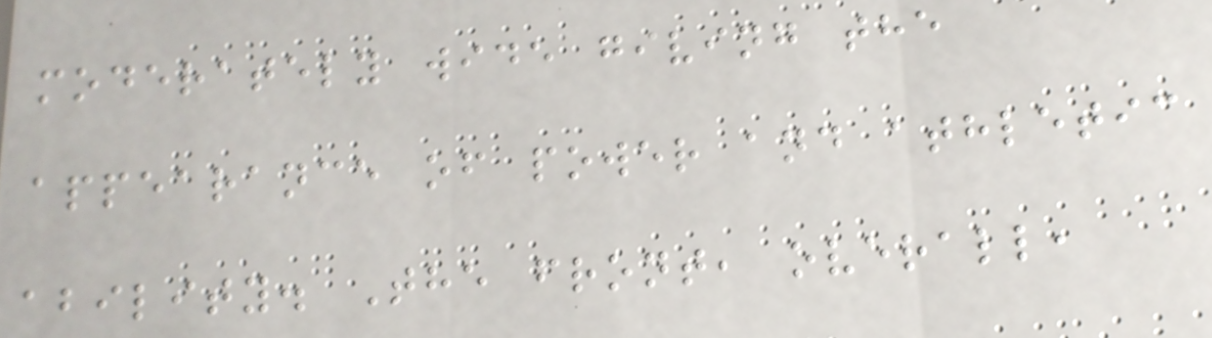moderately wide giving the
appearance of power and athletic
ability. The front, overall,
